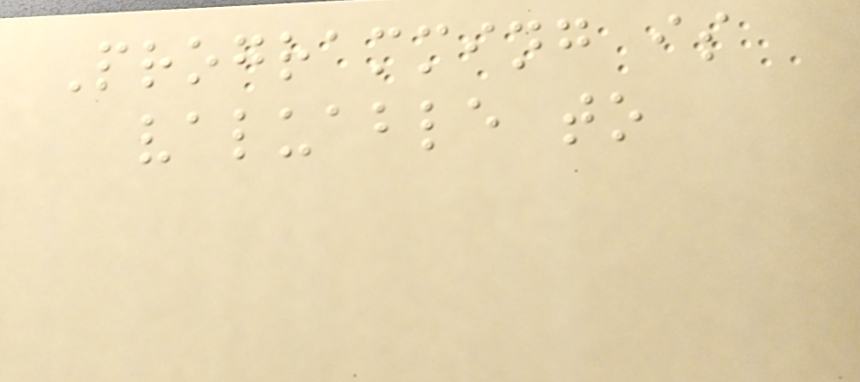Programming is
valuable to
